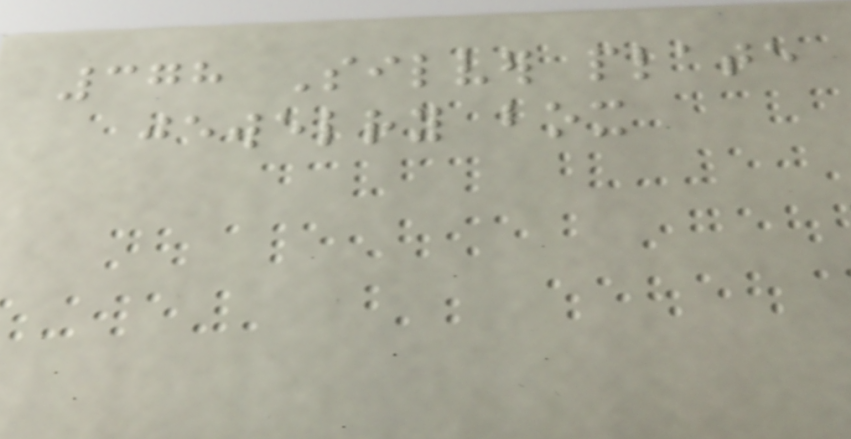378 Silver plate
jewelry box
